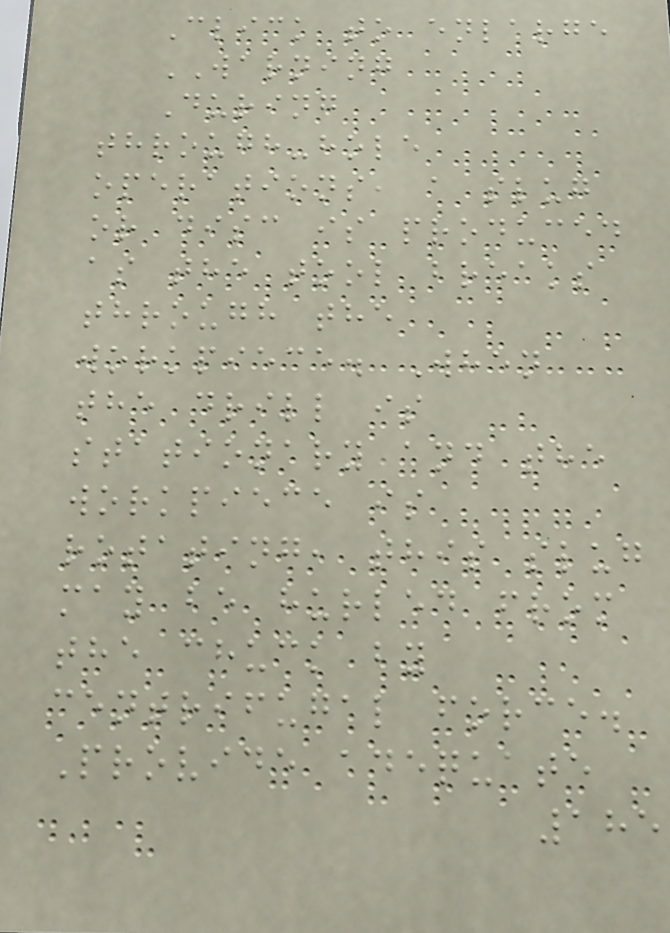Click to enlarge
WARNING
During
through-hole
operations, a slug
or disc is produced
as the tool breaks
through the
workpiece. When
the drill is
stationary and the
workpiece is
rotating, this slug
may be hurled from
the chuck by
centrifugal force.
Provide adequate
185
